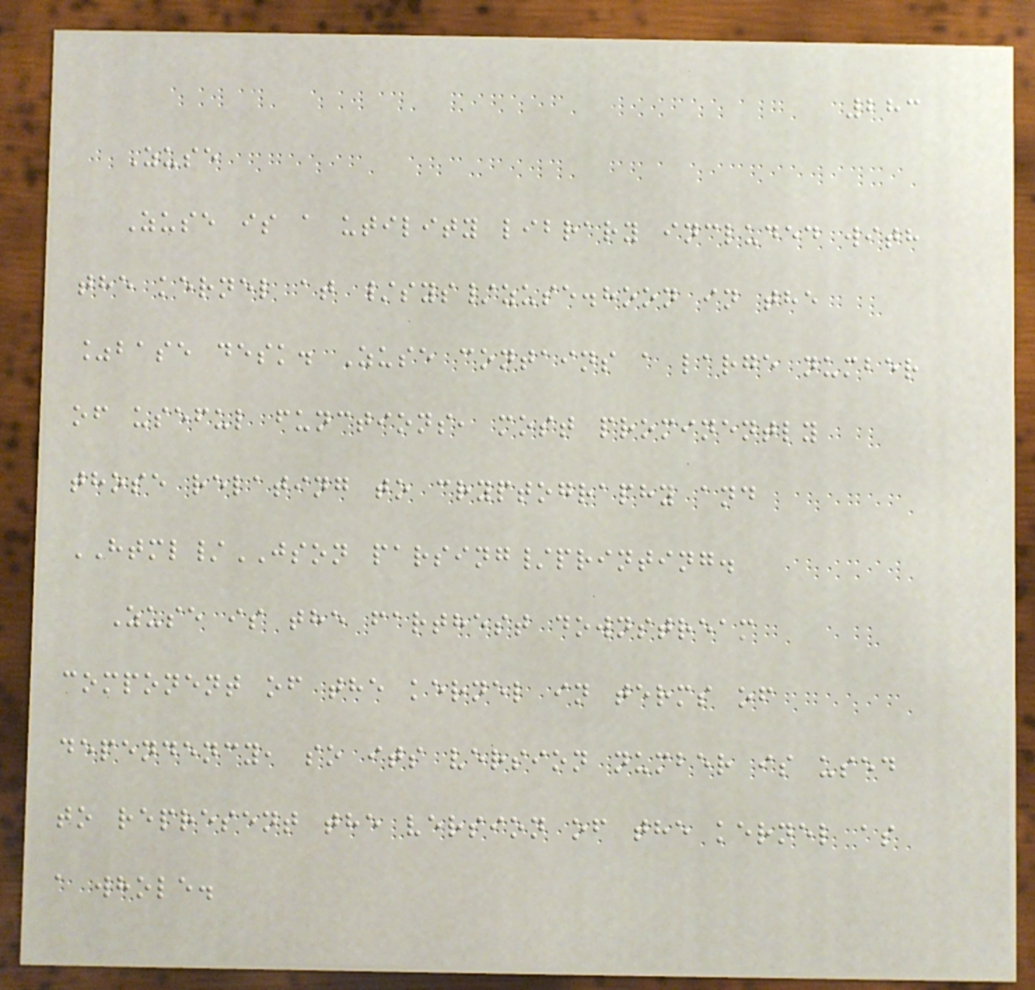283
Zuse
Zuse is a utility library included with
the kernel at /sys/zuse.hoon in the
%base desk. Zuse contains a large number
of useful functions, most prominently
those relating to cryptography and
HTML/JSON parsing/printing.
Zuse is the farthest downstream
component of the kernel in terms of
dependency, so its version number is used
to represent the version of the kernel as
a whole.
